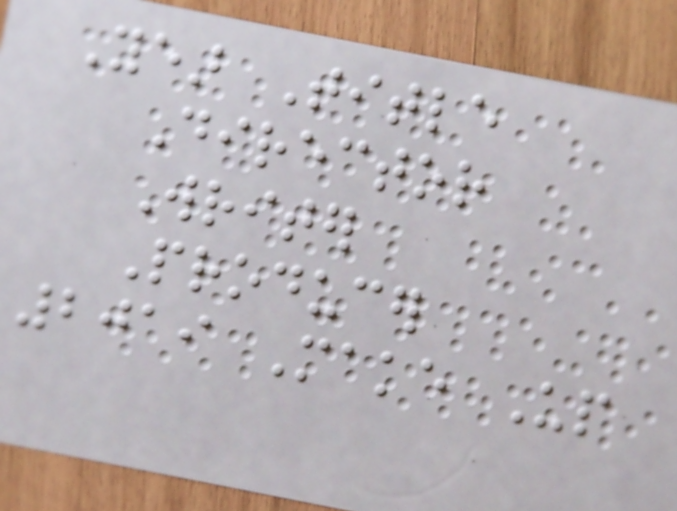Year Title
Director
Writer
Producer
2019 Make Up
